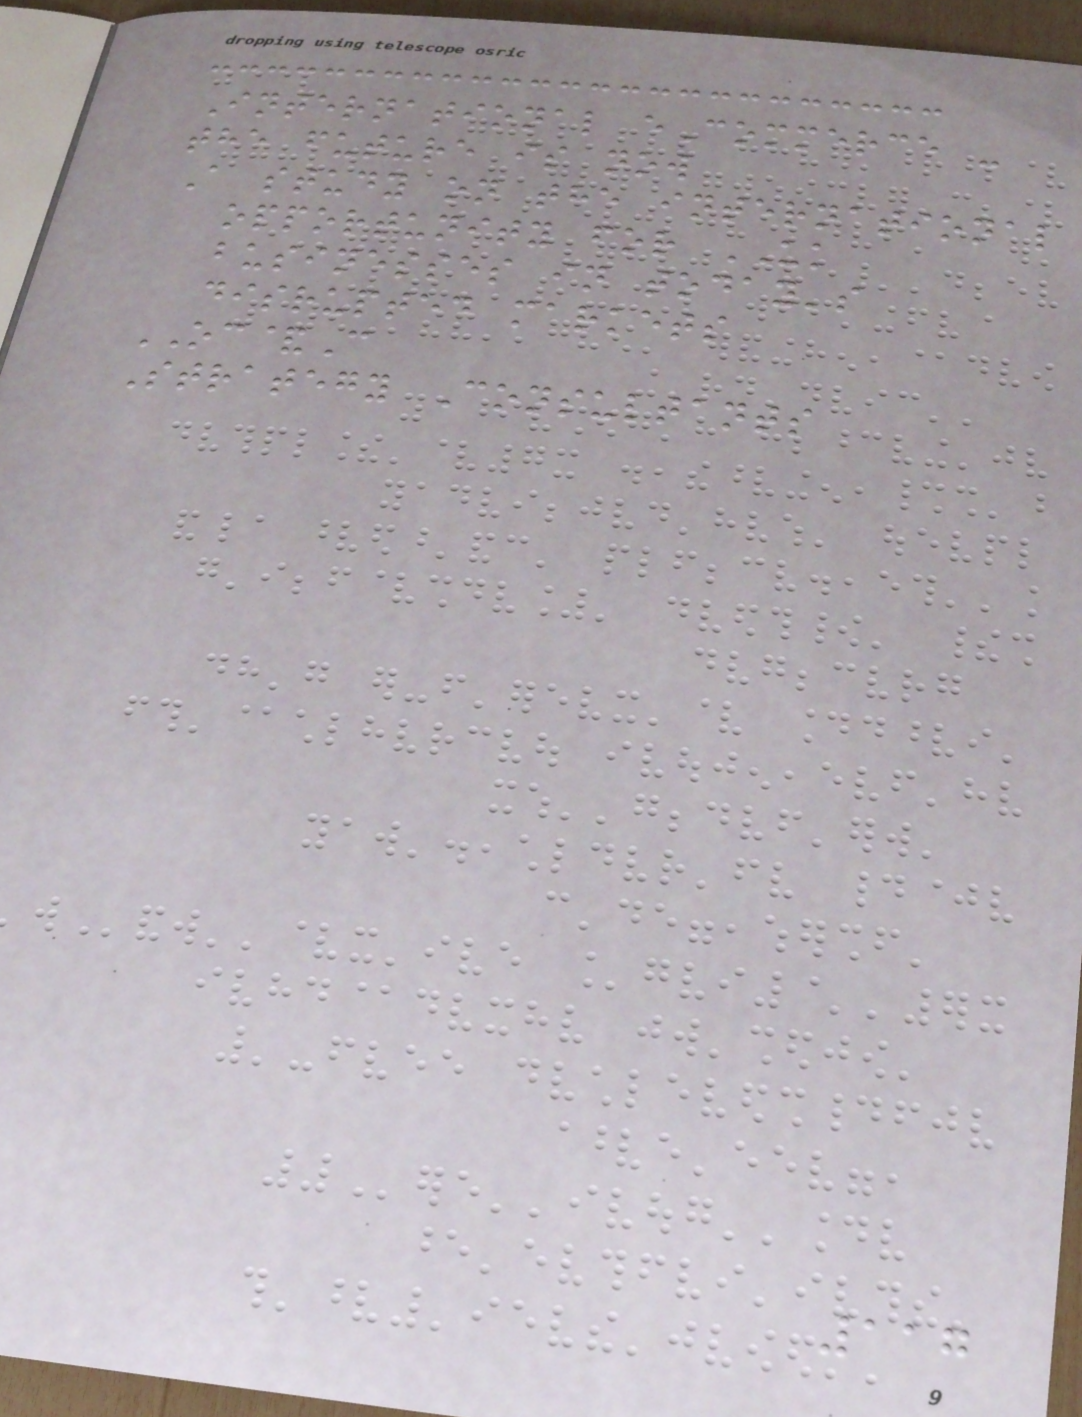International eCommerce -
the future is now
A study on the international
opportunity for UK
businesses in today's
disrupted markets
OC&C
Strategy Consultants
117
